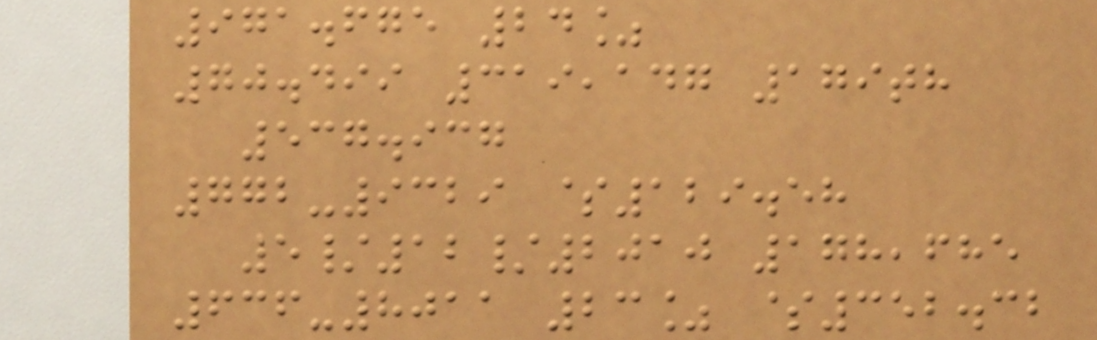971.675 24%
70.499 319,147 179th
537.937
772-9329 $129.58
5/12/2010 178,685
636-8011 23% $352.32
